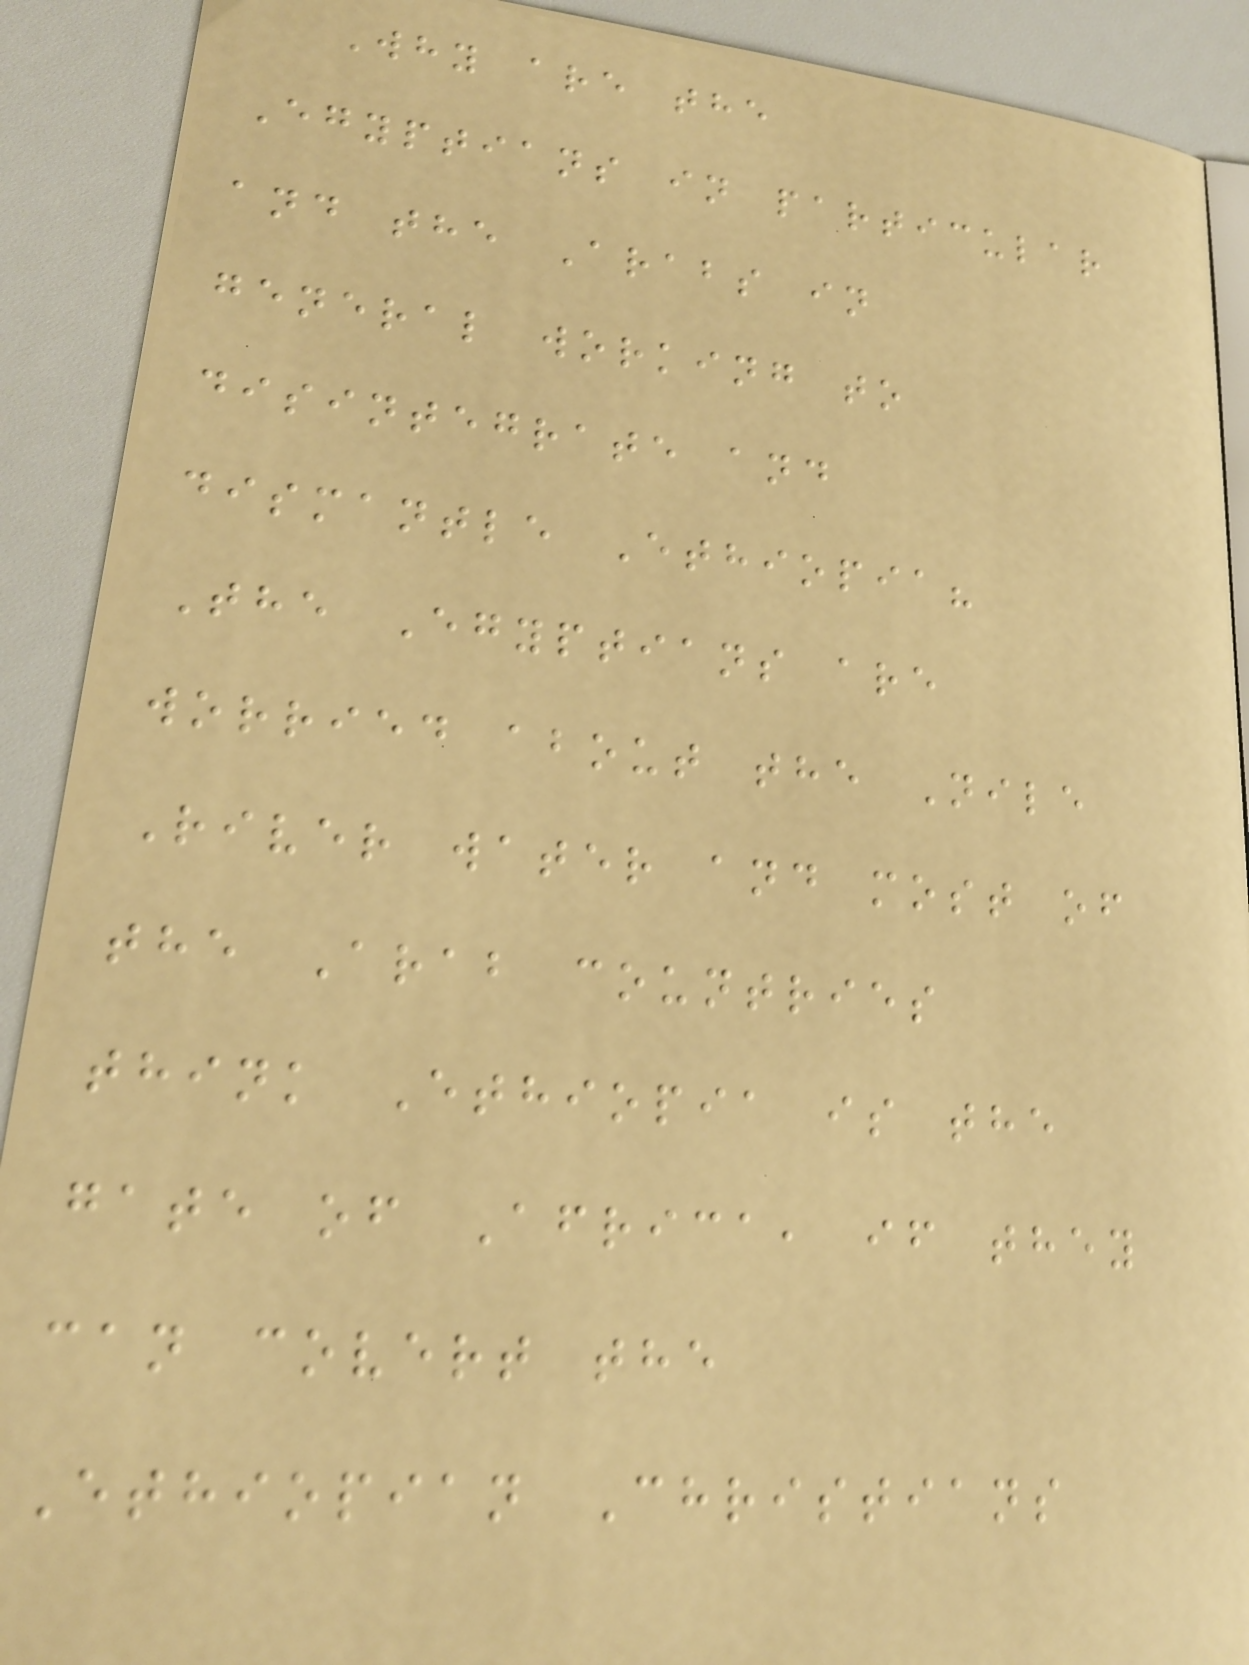Why are the
Egyptians in particular
and the Arabs in
general working to
disintegrate and
dismantle Ethiopia?
The Egyptians are
worried about the Nile
River water and most of
the Arab countries
think Ethiopia is the
gate of Africa, if they
can covert the
Ethiopian Christians
